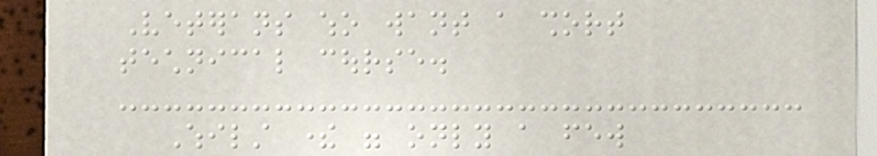Veterans who want a short
technical course.
Whilst there were only a few
